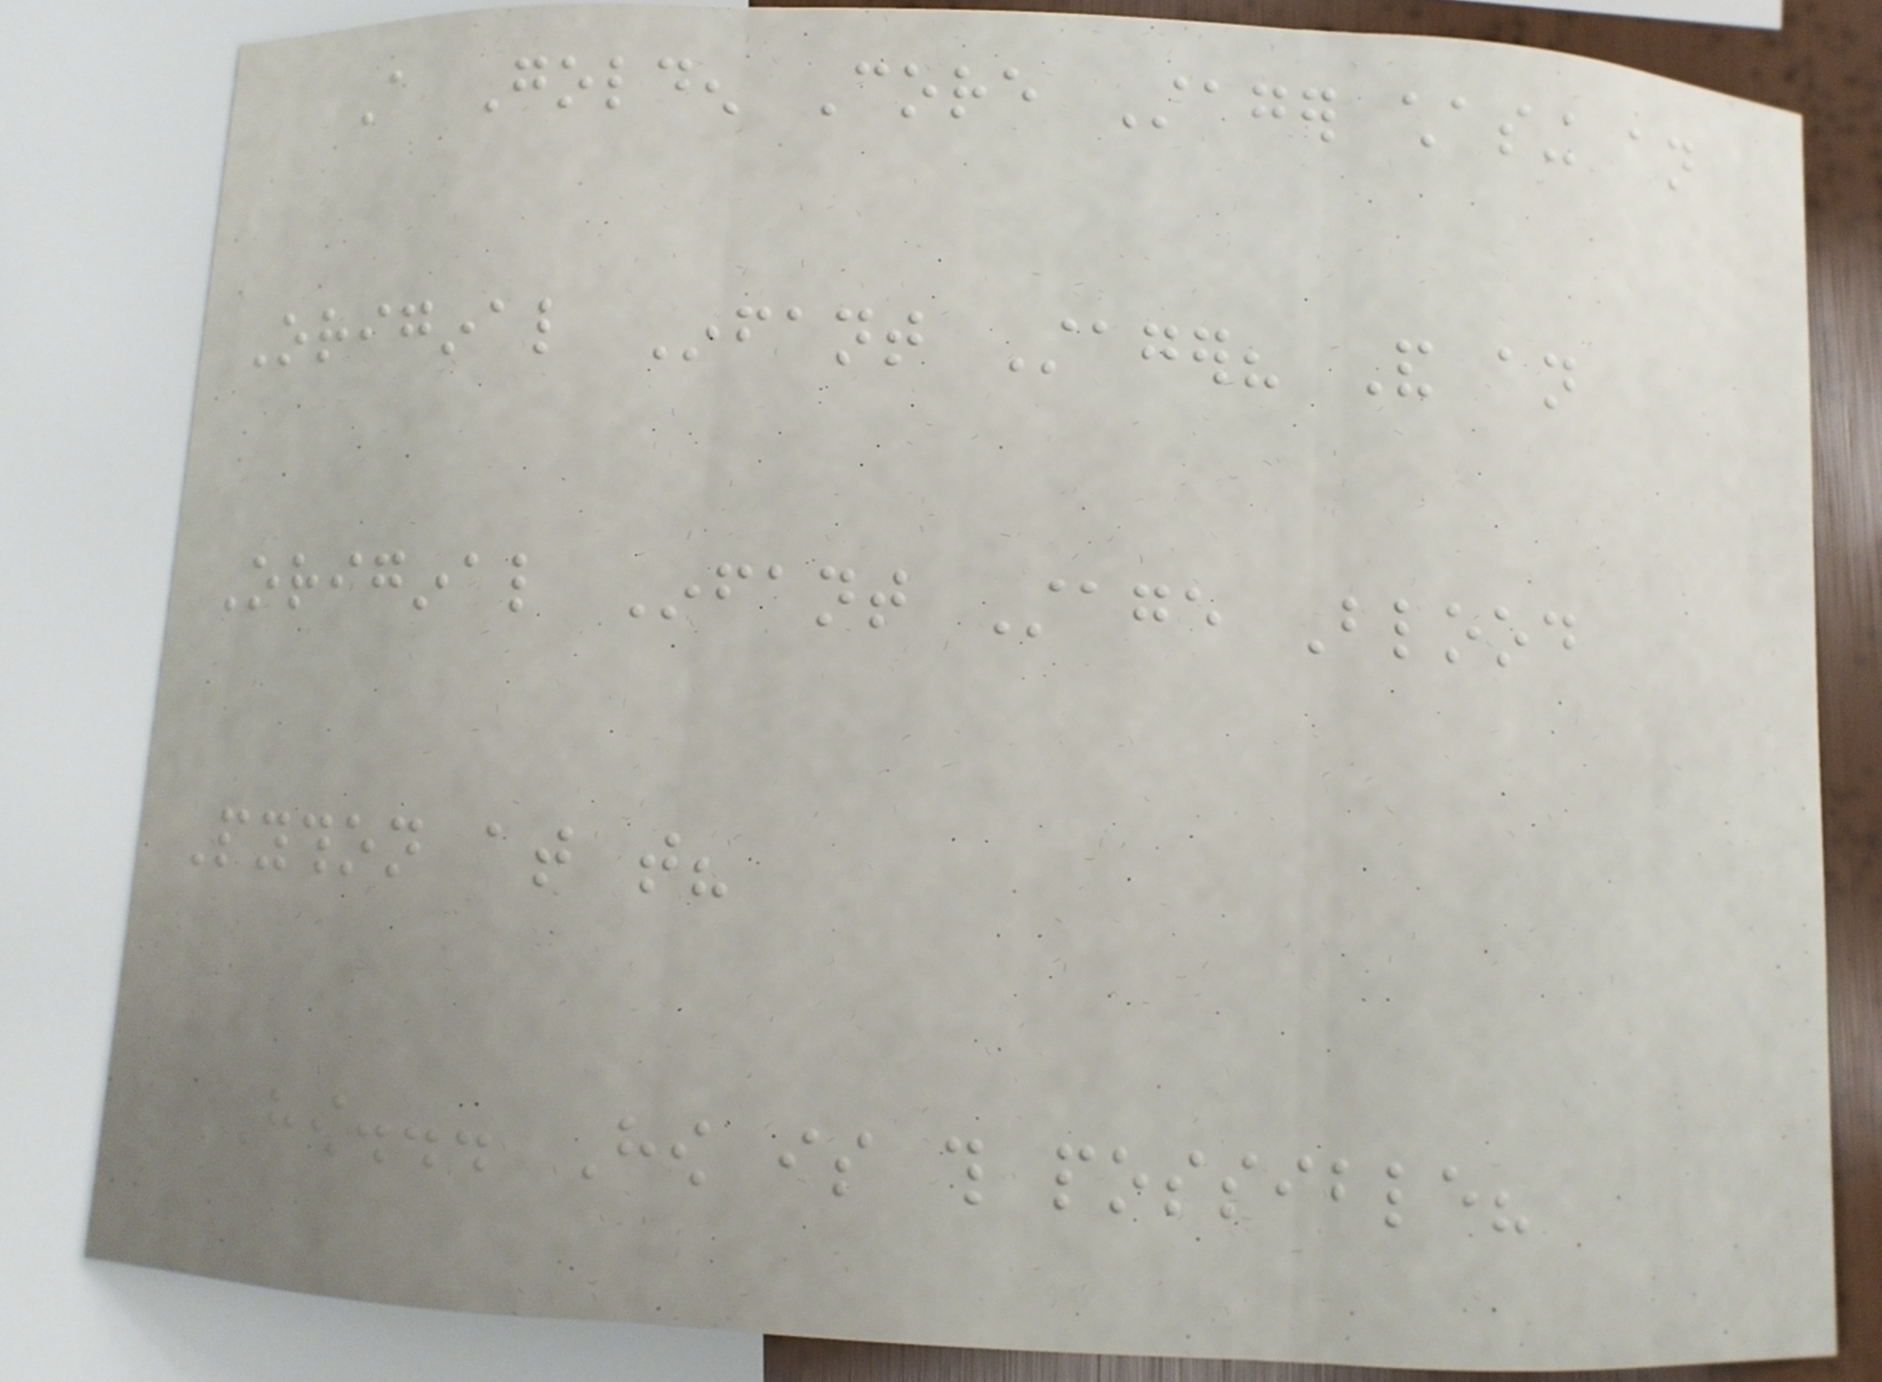A Golden Core Stager chasing an
Original Infant Stager? And an
Original Infant Stage Blood
Python at that?
How... How is this possible?
